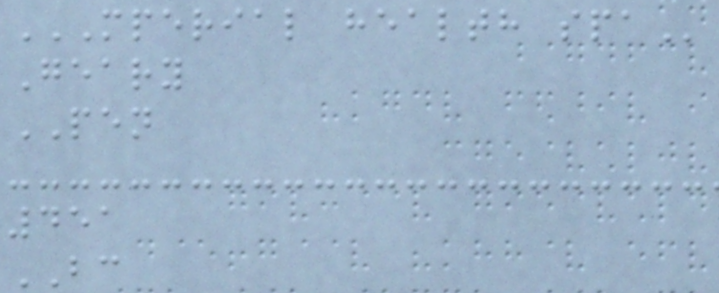MPERIAL HEALTH SPA
Geary
PEN
451
BC
